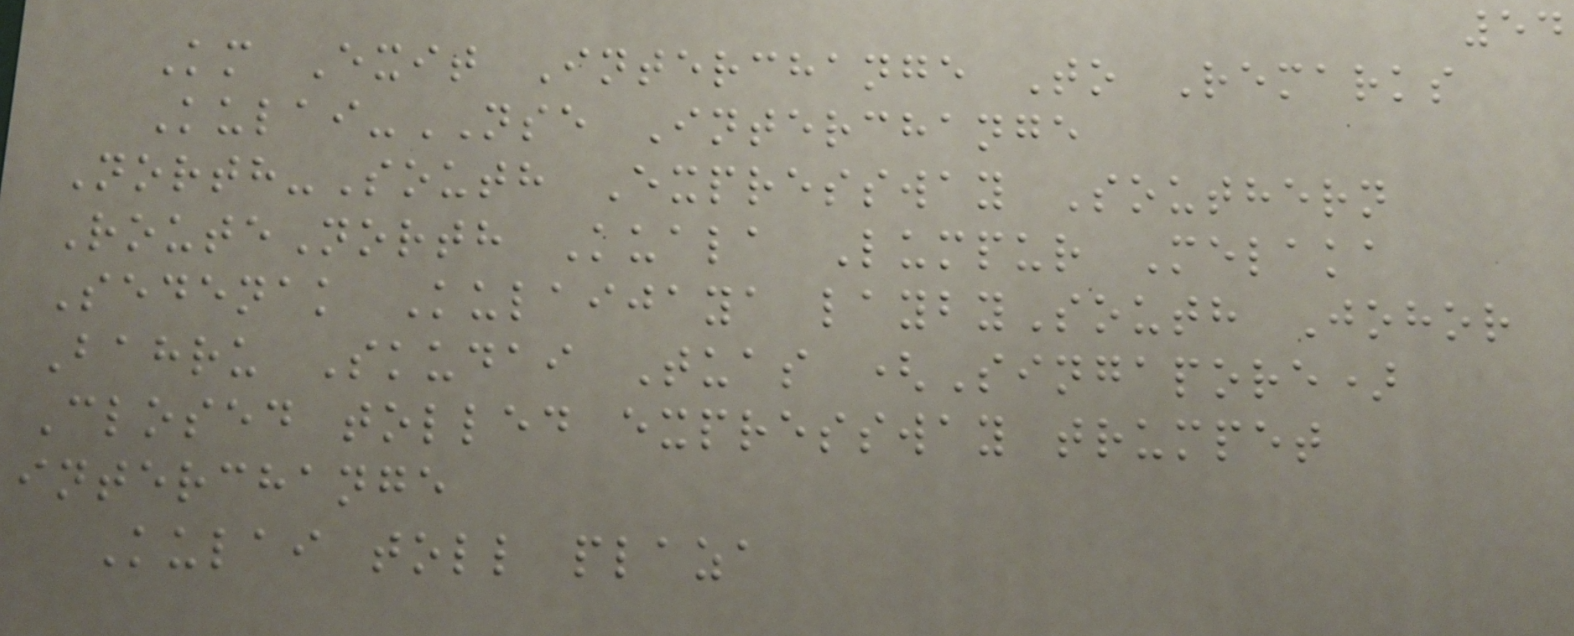54
Km Exit Interchange To Remarks
Kulai-NSE Interchange
North-South Expressway Southern
RouteNorth Kuala Lumpur Melaka
Sedenak Kulaijaya laybySouth Johor
Bahru Skudai Tuas (Singapore)
Closed tolled expressway trumpet
interchange
Kulai toll plaza
